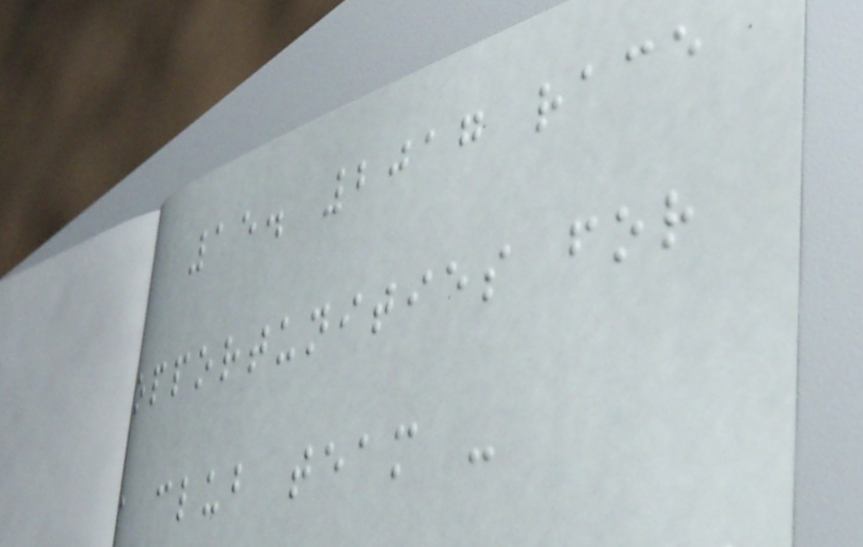15. 2017 race
opportunities for
a club team -
